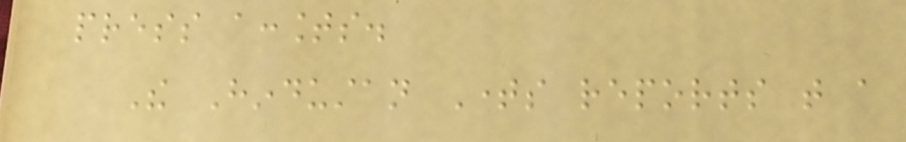press accounts.
The Hindustan Times reports that a
